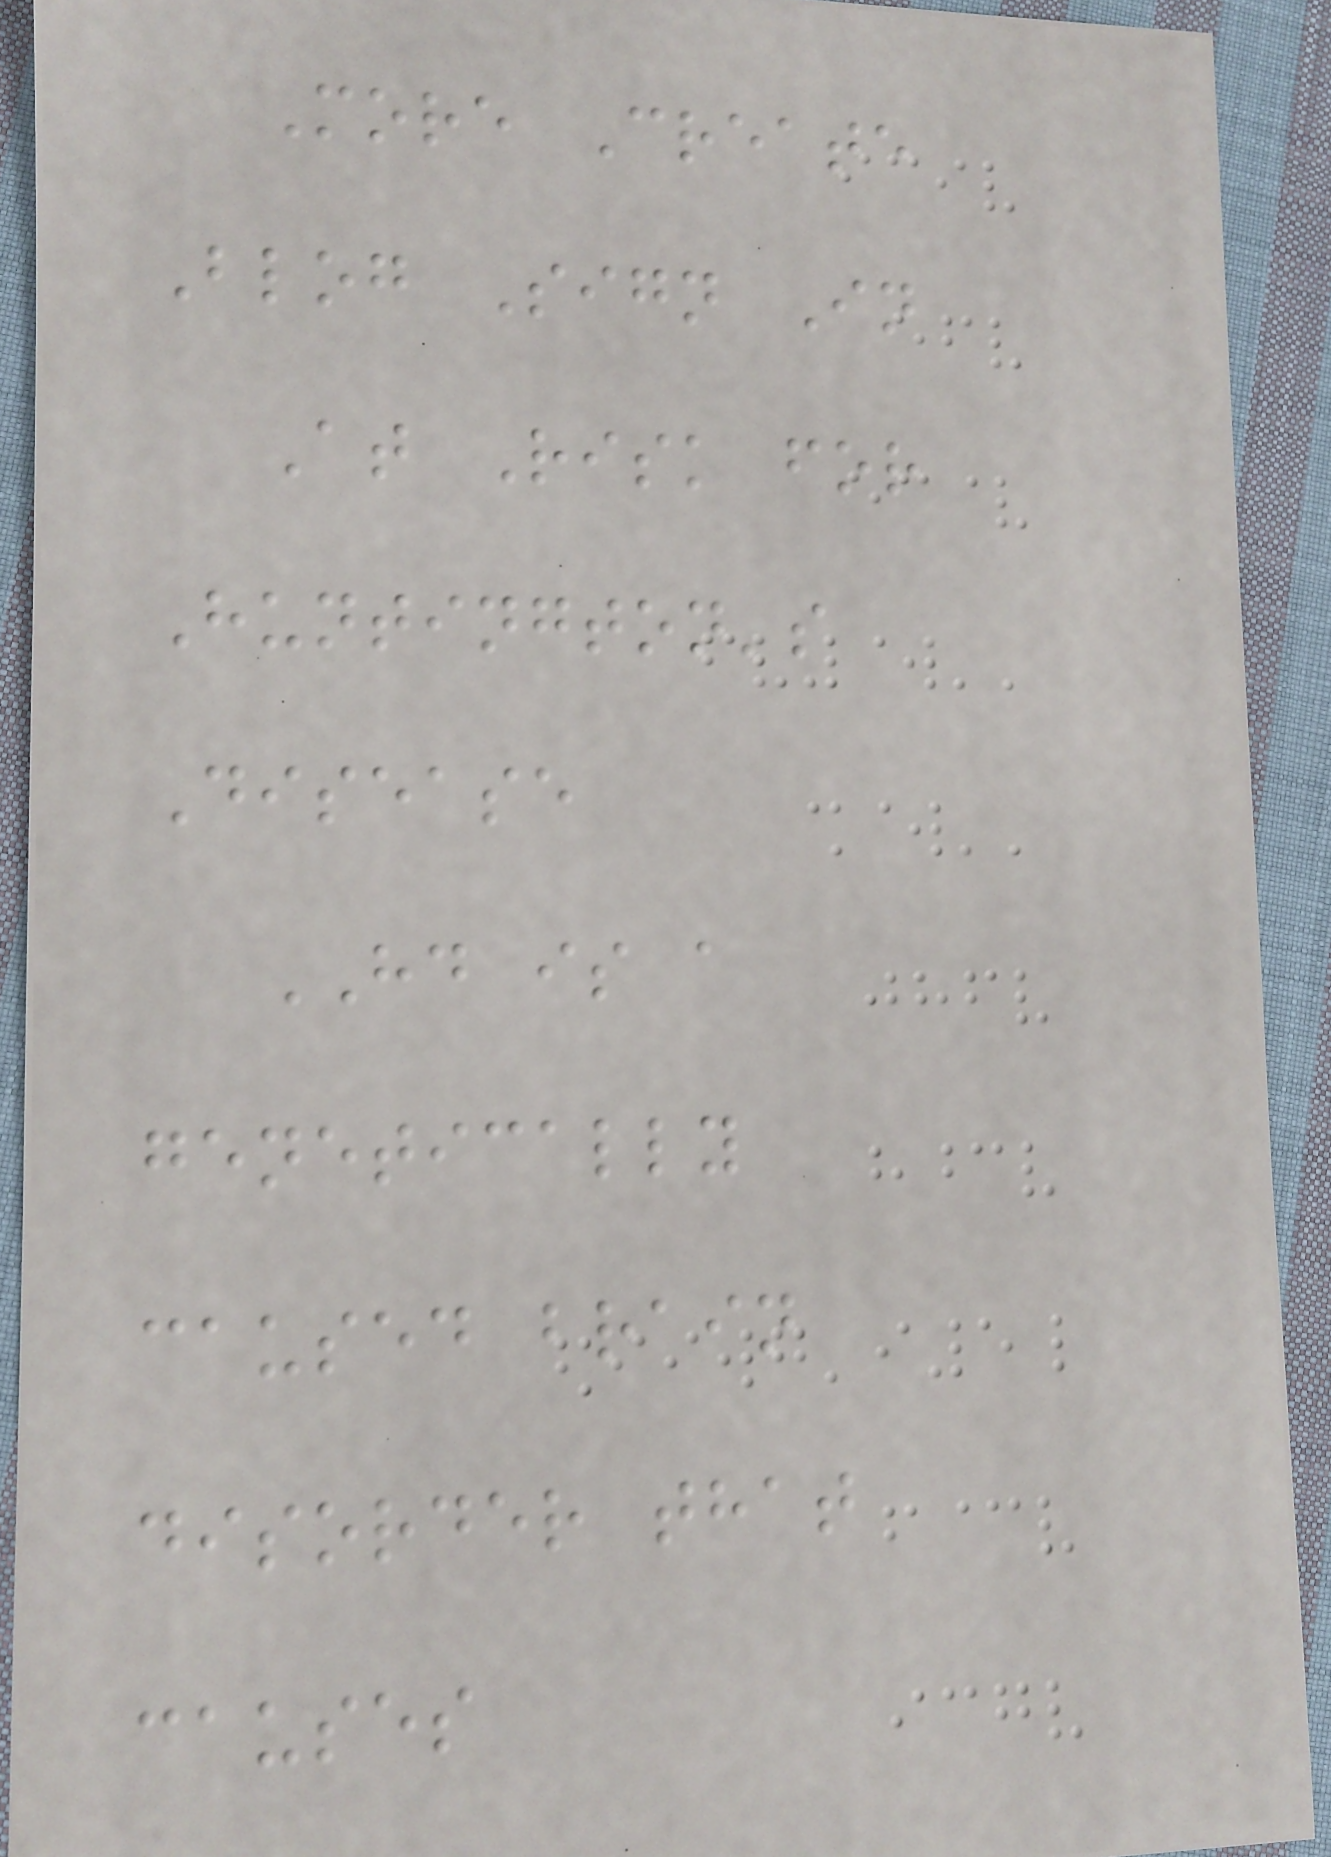More Create
Blog Sign In
At Risk for
Huntington's
Disease
HD is a
genetically
caused brain
disorder that
causes
